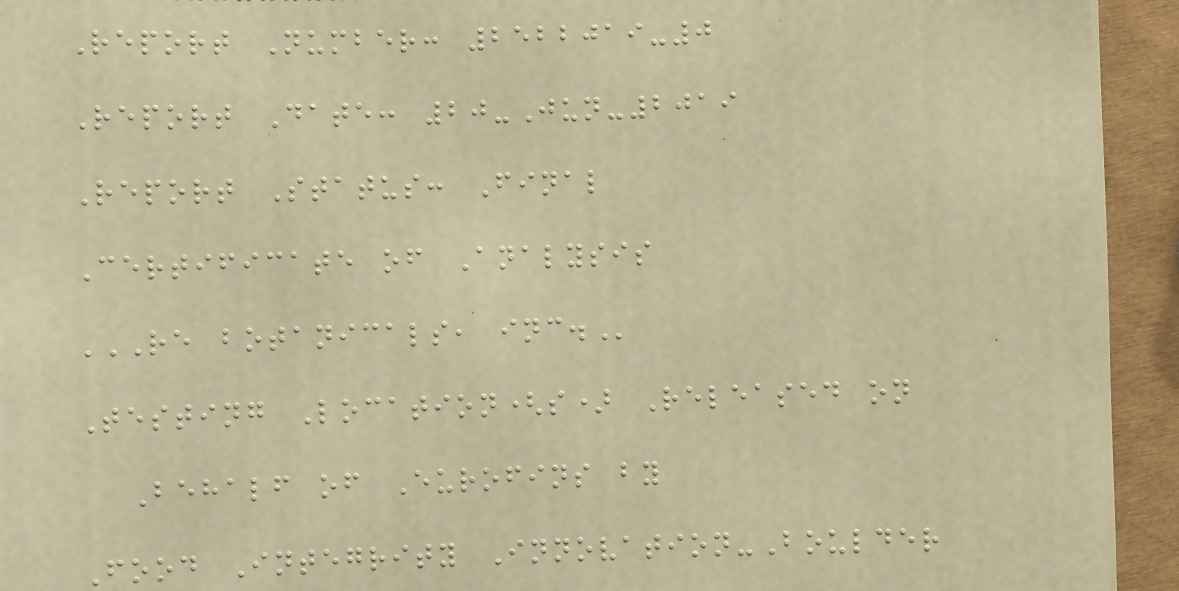Report Number: 2522019-0
Report Date: 20-Jun-2019
Report Status: Final
Certificate of Analysis
RE BOTANICALS, INC.
Testing Location(s) Released on
Behalf of Eurofins by
Food Integrity Innovation-Boulder
